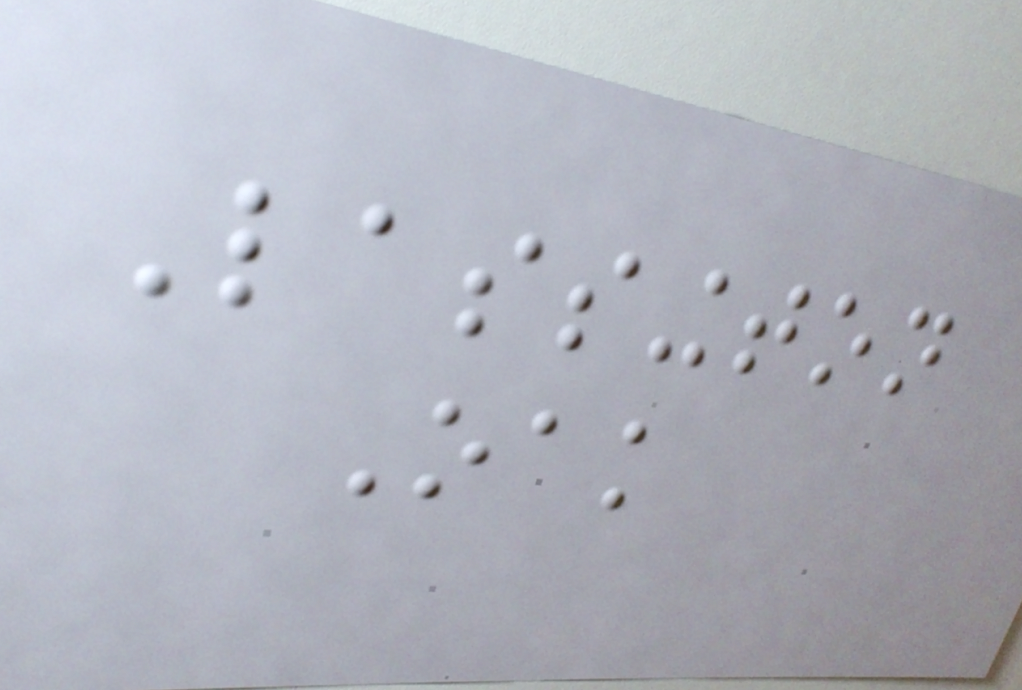Lassington
Oak
